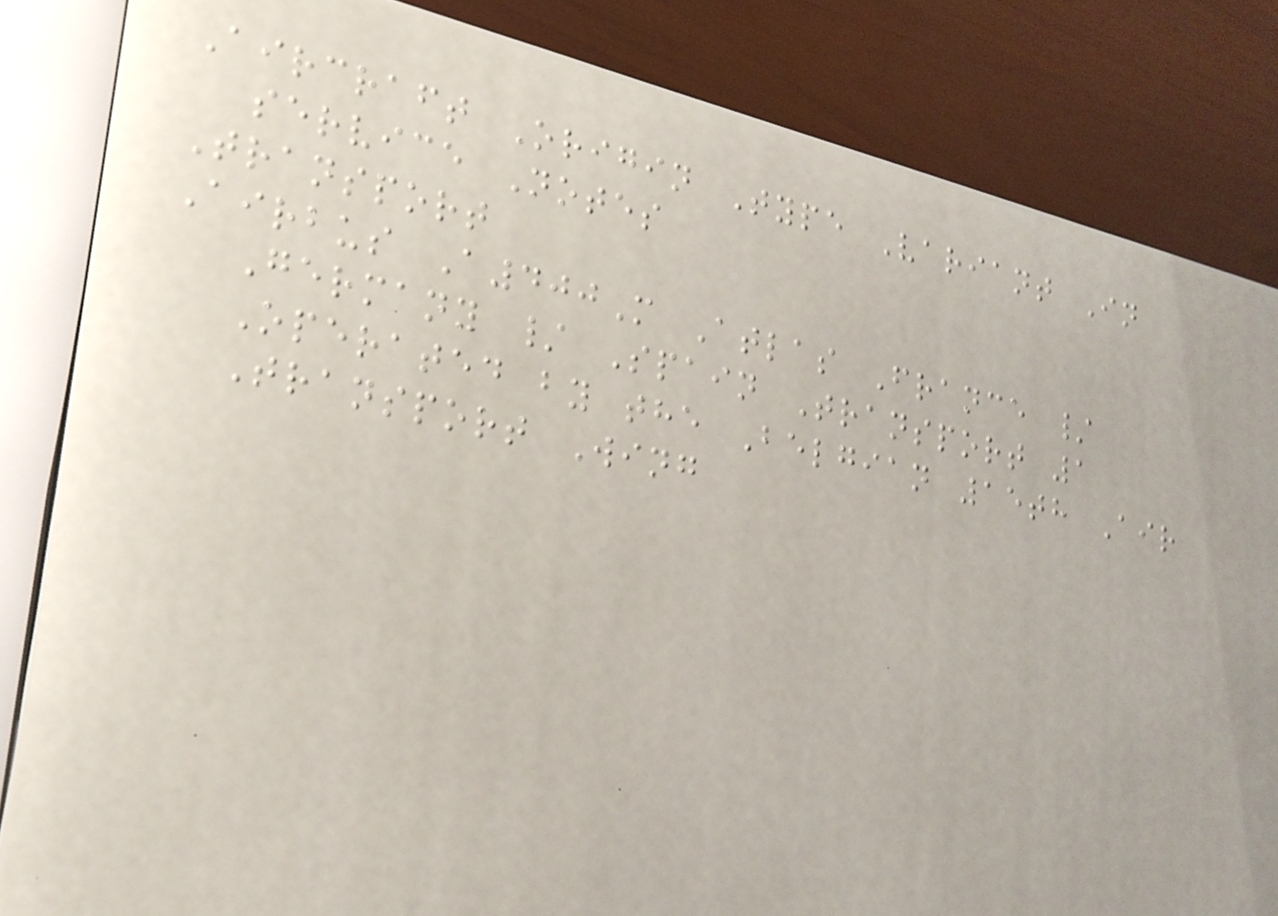Aircraft Origin Type Variant In
service Notes
Transport
Airbus A400M Atlas France /
Germany / Spain Transport 1
Operated by the Belgian 15th Air
Transport Wing
